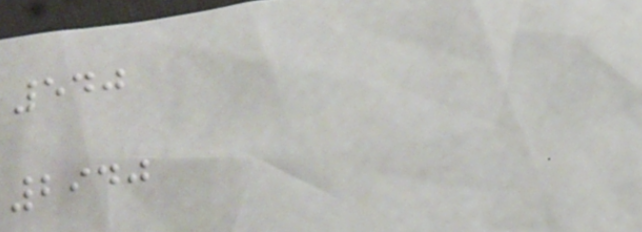540
2940
